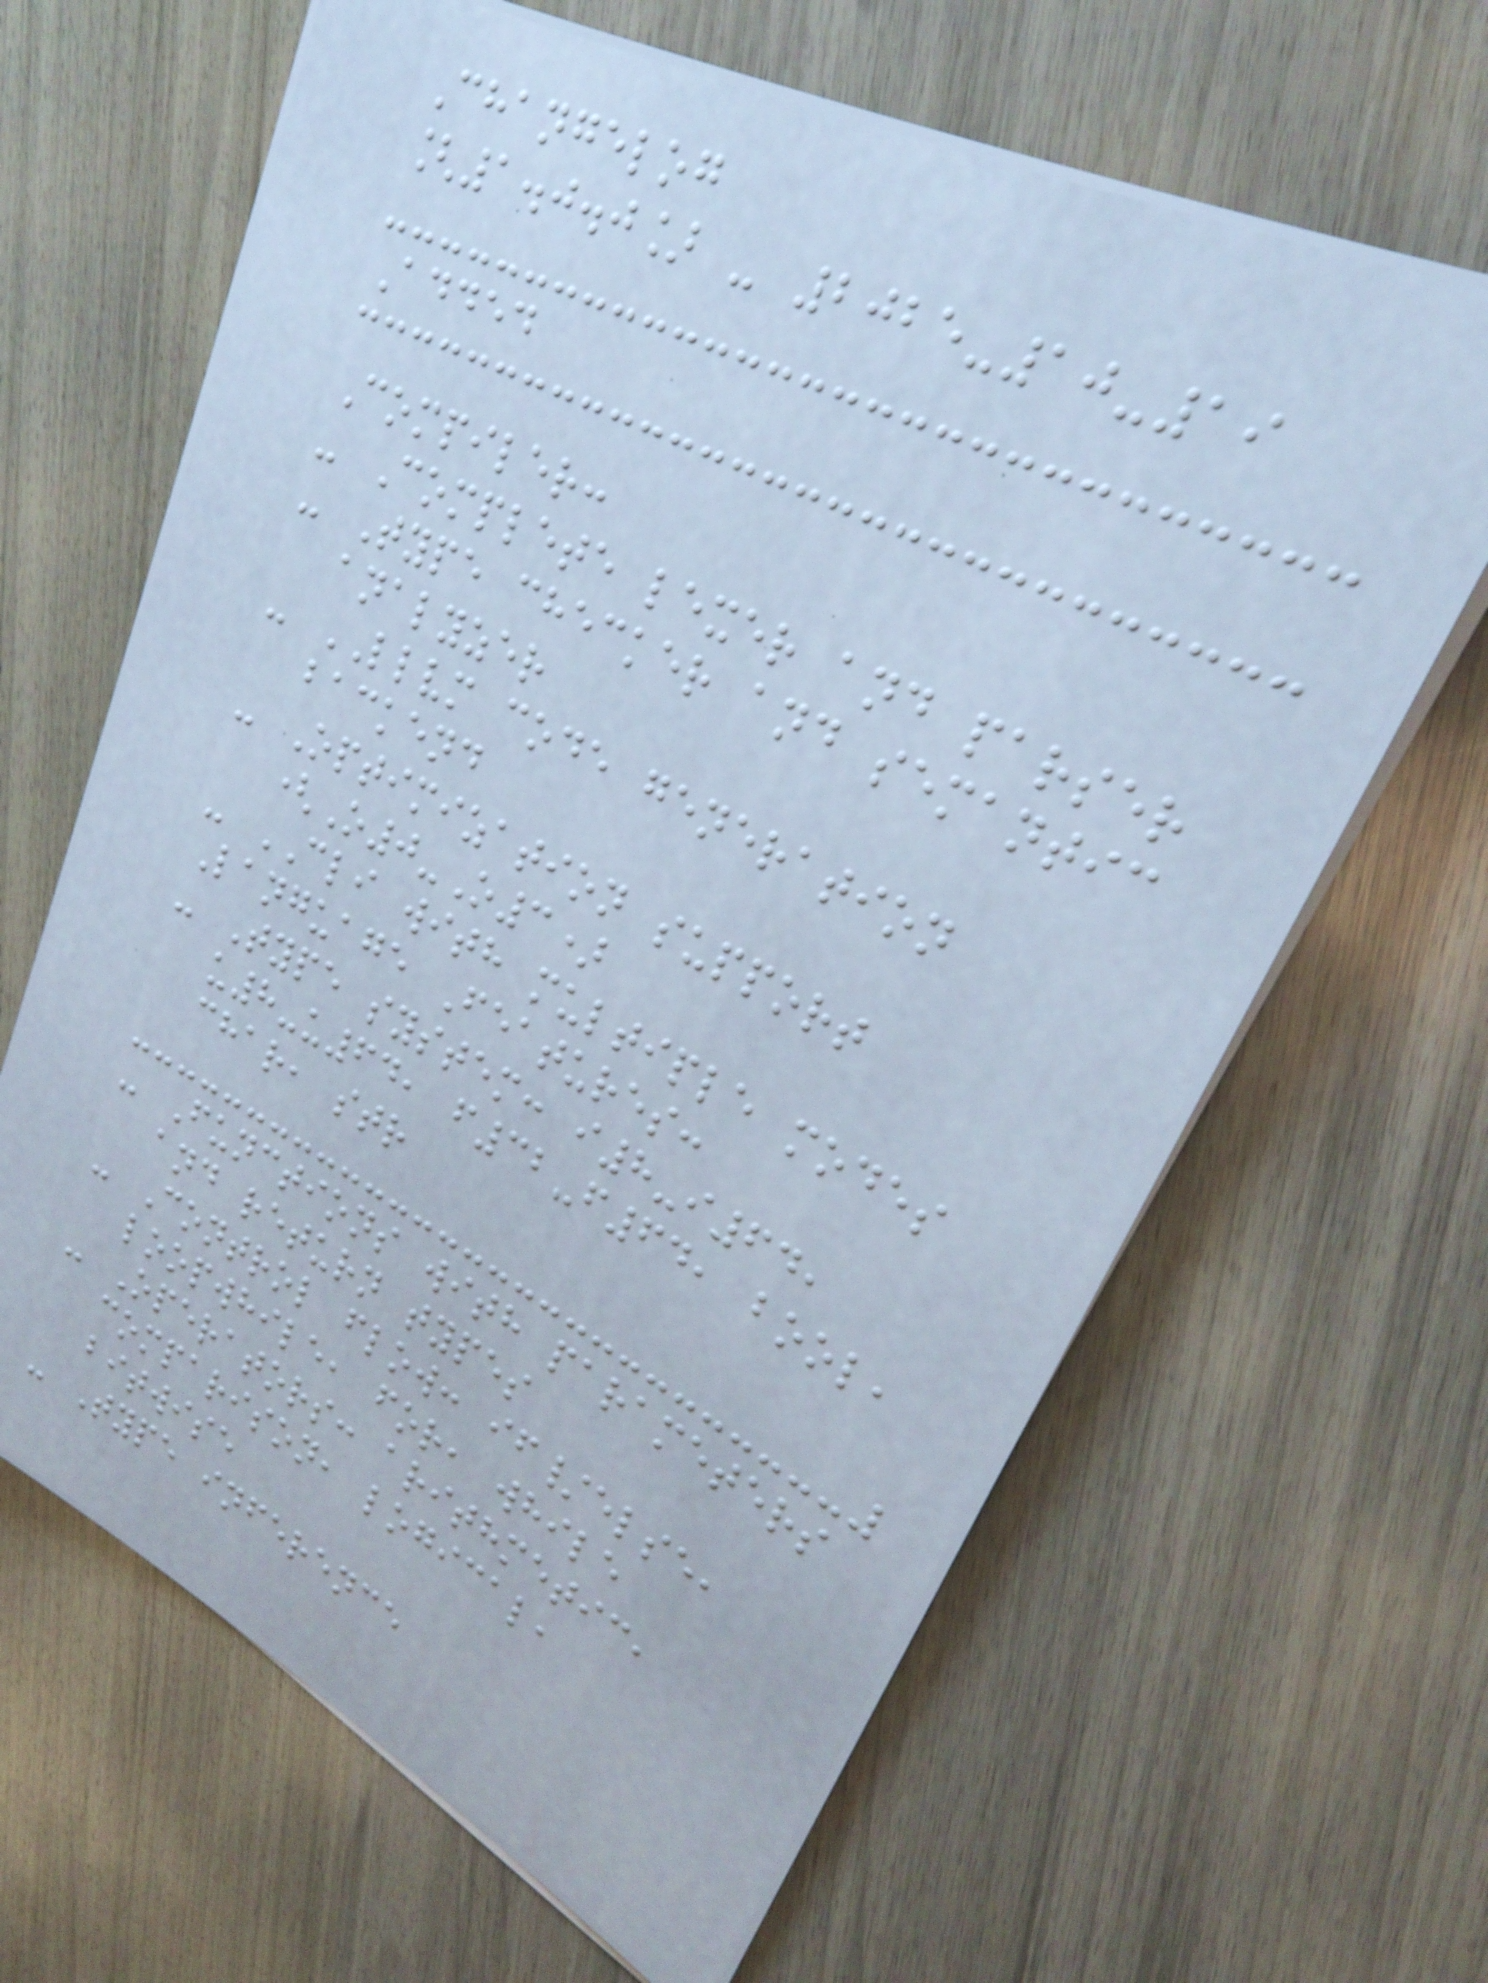Changelog
[1.0.0] - 2025-10-19
Added
Compiler:
- Complete lexer and parser
- Type checker and semantic
analyzer
- LLVM code generation
backend
- Optimization support
(O0-O3)
- CLI with multiple modes
Language Features:
- Type system: i8-i64,
u8-u64, f32-f64, bool,
char, str
- Functions with parameters
and return types
- Control flow: if/else,
loopwhile, for, while
- Operators: arithmetic,
comparison, logical,
bitwise
- Type inference
